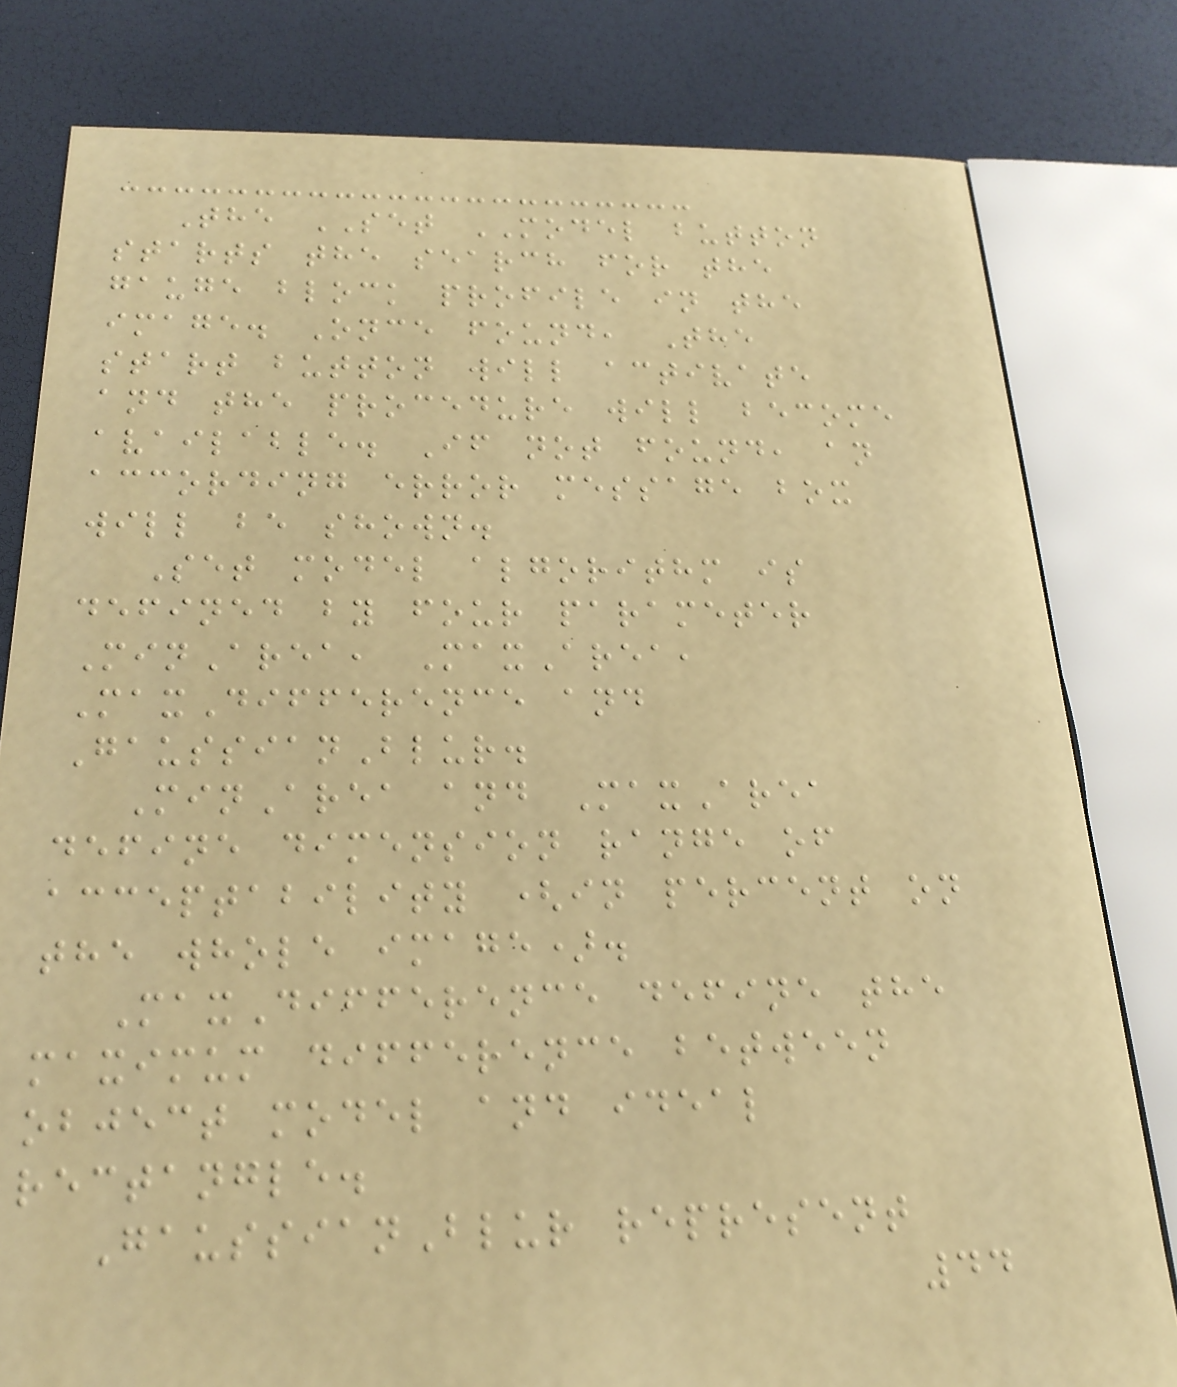The SET MODEL button
starts the search for the
gauge block profile in the
image. Once found, The
start button will activate
and the procedure will become
available. If not found, an
according error message box
will be shown.
Set model algorithm is
defined by four parameter
MinArea, MaxArea,
MaxDifference and
GaussianBlur.
MinArea and MaxArea
define dimension range of
acceptability (in percent on
the whole image).
MaxDifference define the
maximum difference between
object model and ideal
rectangle.
GaussianBlur represent
44
